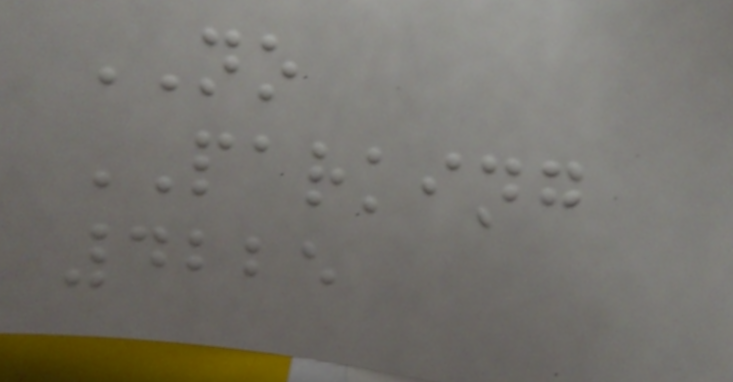NO
PARKING
4225
